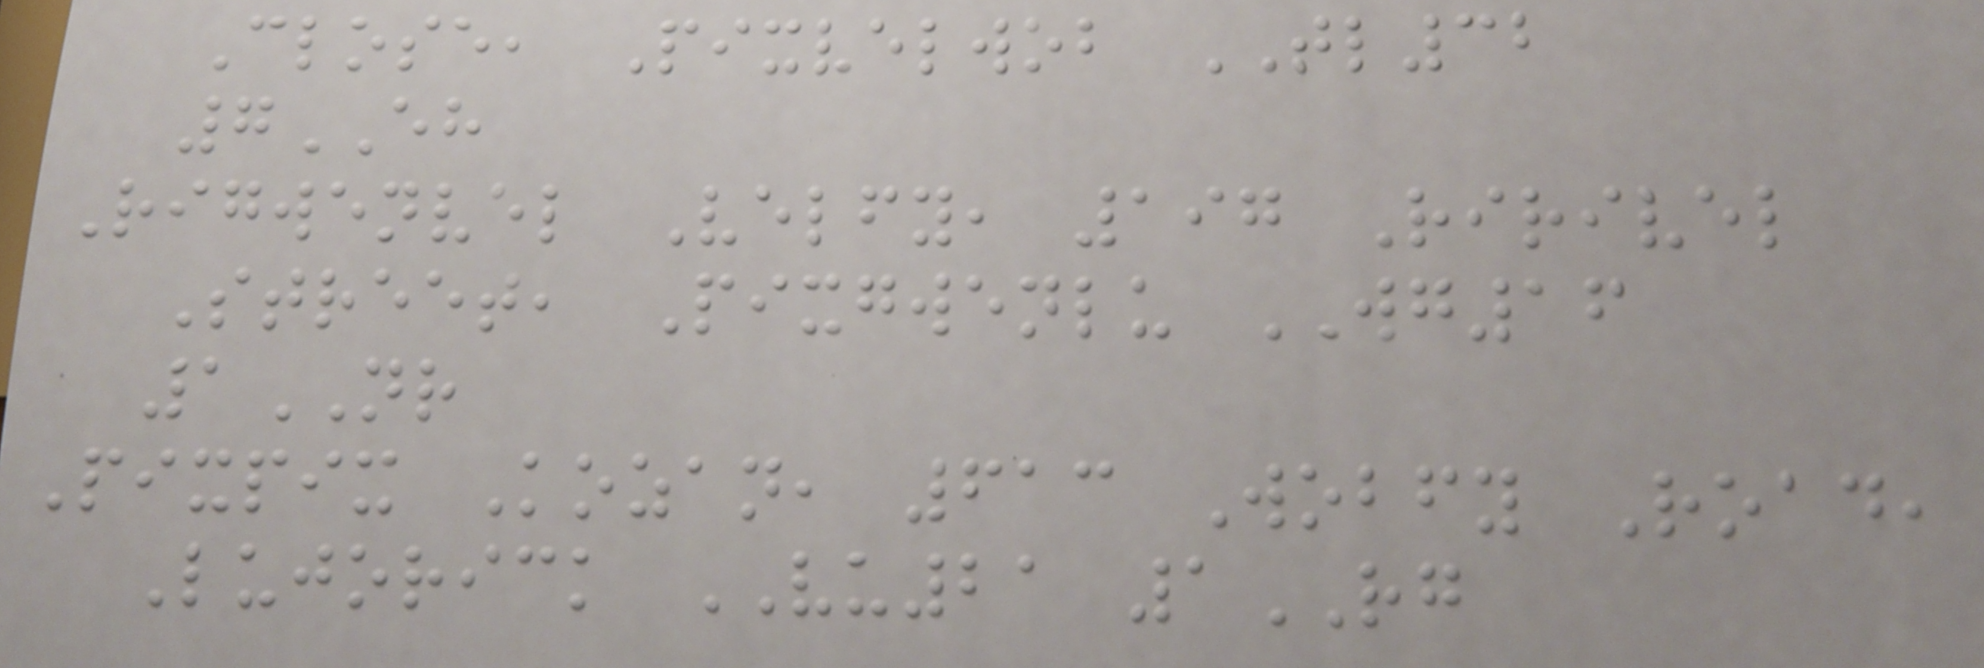Close, Pixvelwob TL32
7EH
Rigwenvel Velfy, 197 Ririvel
Street, Pixgwenlu WG16
1NR
Pixpix Kozan, 613 Wobfy Road,
Lujorick VU21 1RG
